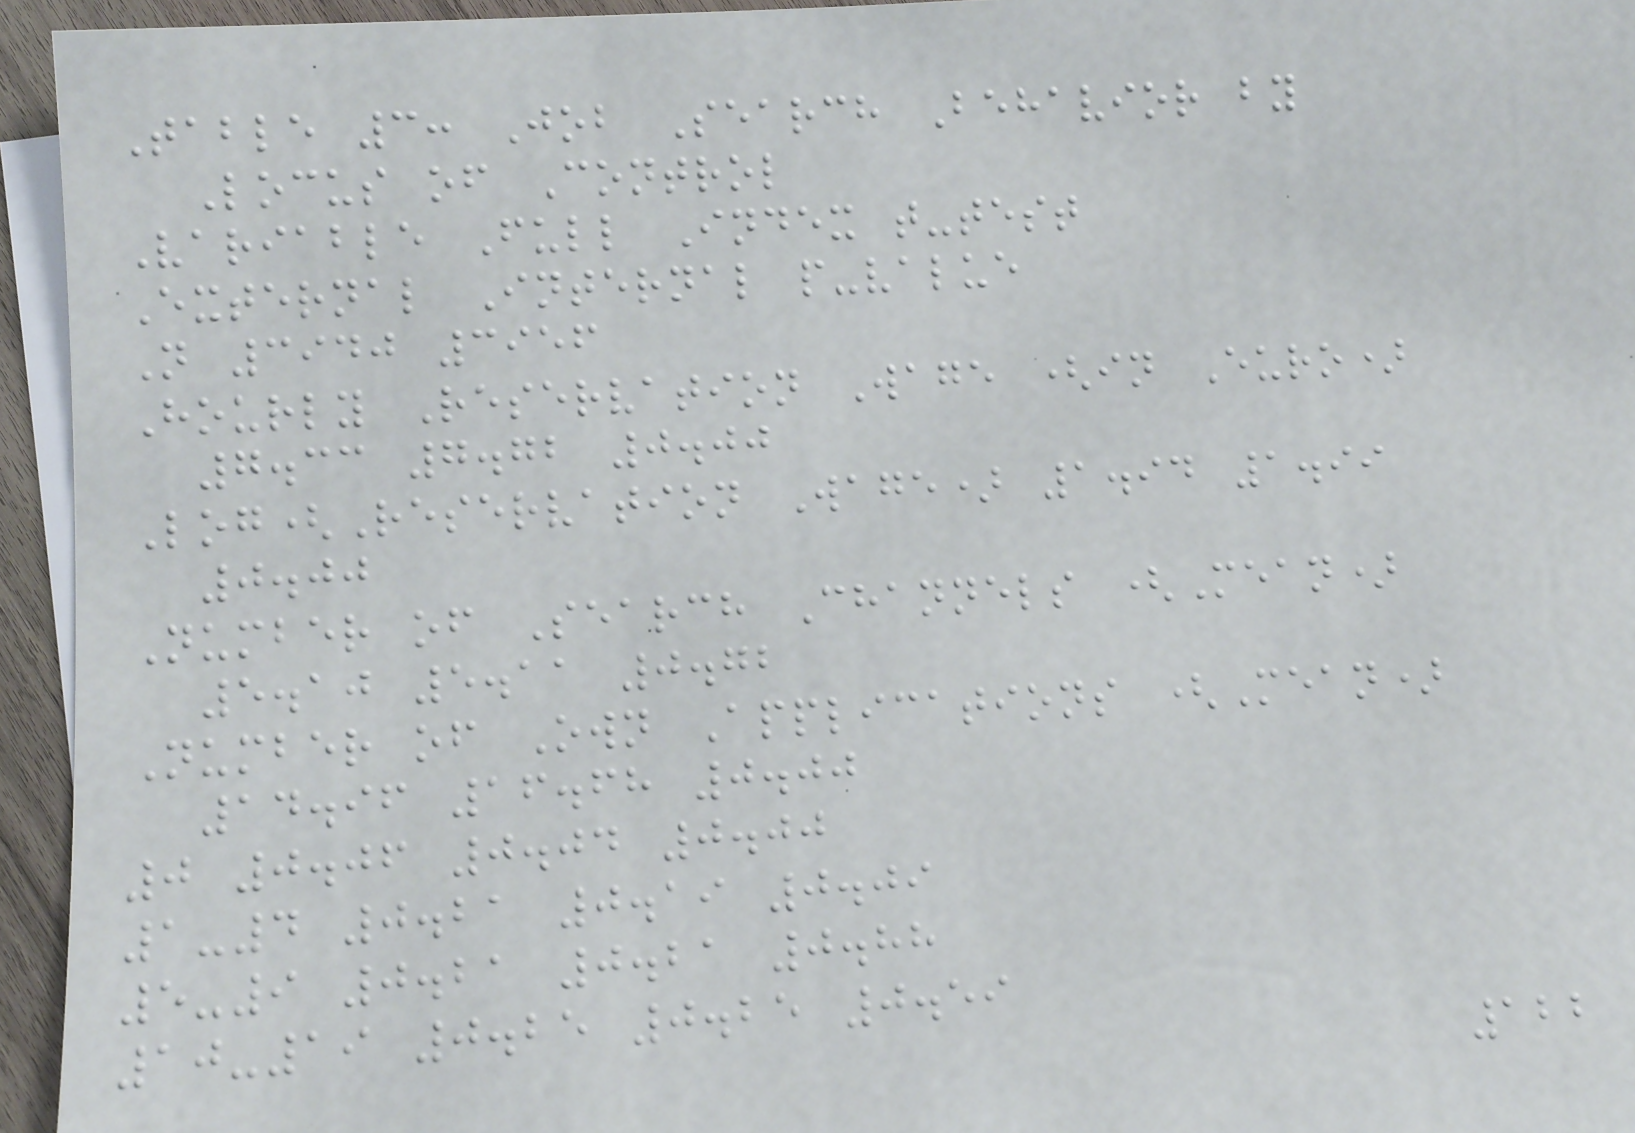Table 3: Job Search Behavior by
Locus of Control
Variable Full Index t-test
External Internal p-value
N 3940 3956
Hourly Reservation Wage (in Euro)
7.33 7.72 0.00
Log(Reservation Wage) 1.94 1.99
0.00
Number of Search Channels (Mean)
5.10 5.11 0.72
Number of Own Applications (Mean)
14.96 16.68 0.00
0 0.06 0.04 0.00
1-4 0.21 0.19 0.09
5-9 0.21 0.21 0.88
10-19 0.25 0.25 0.59
122
